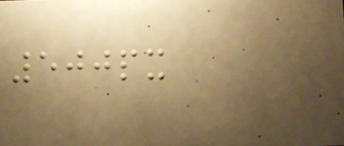500px
